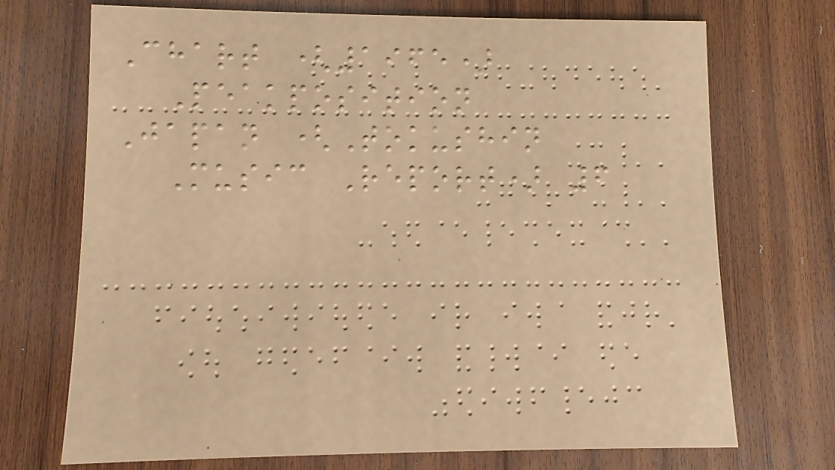Chart (1965)
Peakposition
Japan (Tokushin
Music Report) 6
